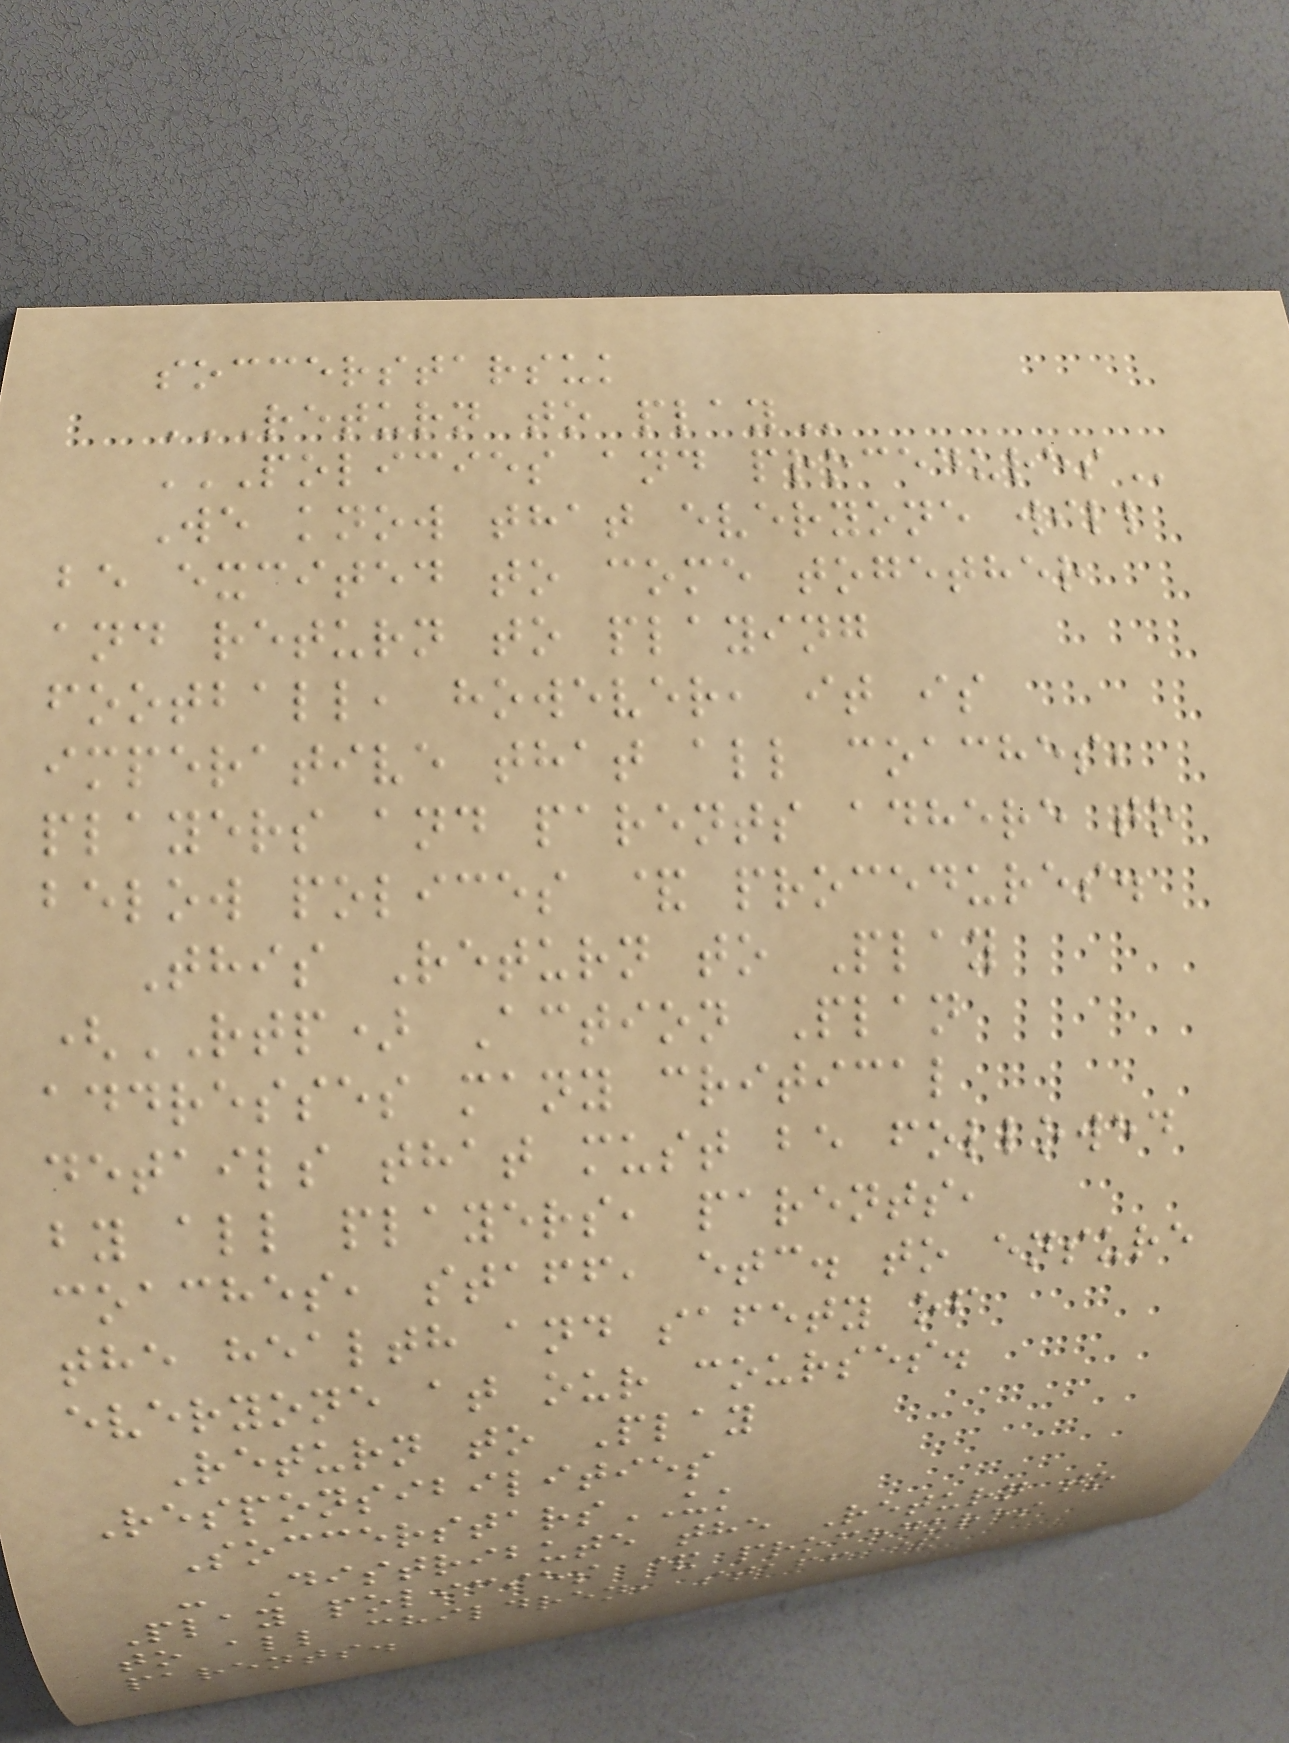soccerstarsuk
RETURN TO PLAY
POLICIES AND PROCEDURES
We know that everyone will
be excited to come together
and return to playing
football, however, it is
imperative that all coaches,
players and parents adhere to
below polices & procedures.
This Return to Play
(RTP) Action Plan
addresses many critical
details that must be followed
by all players, parents,
coaches, staff, etc. to ensure
the health and safety of
everyone at our courses.
Return to Play
Responsibilities
SoccerstarsUK
- Distribute the Return to
Play policies & procedures
to all children, staff &
parents.
